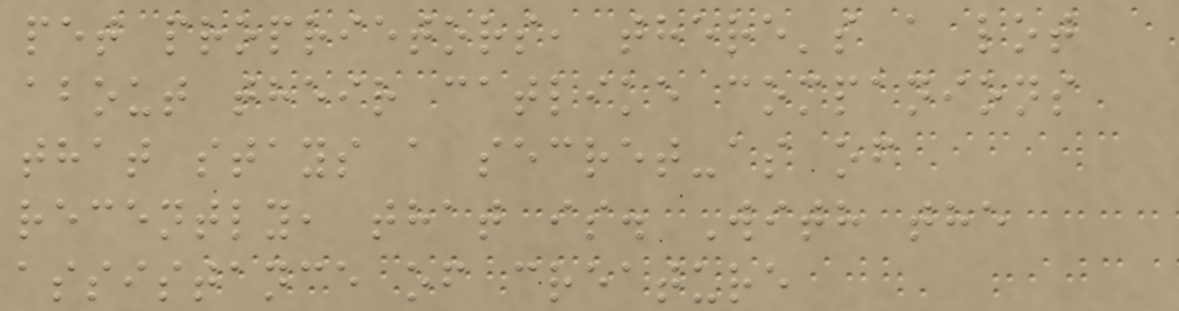pet proprietors, there's a lot
about their catlike companions
that stays a secret-as of
recently, that is. With the
assistance of creature
